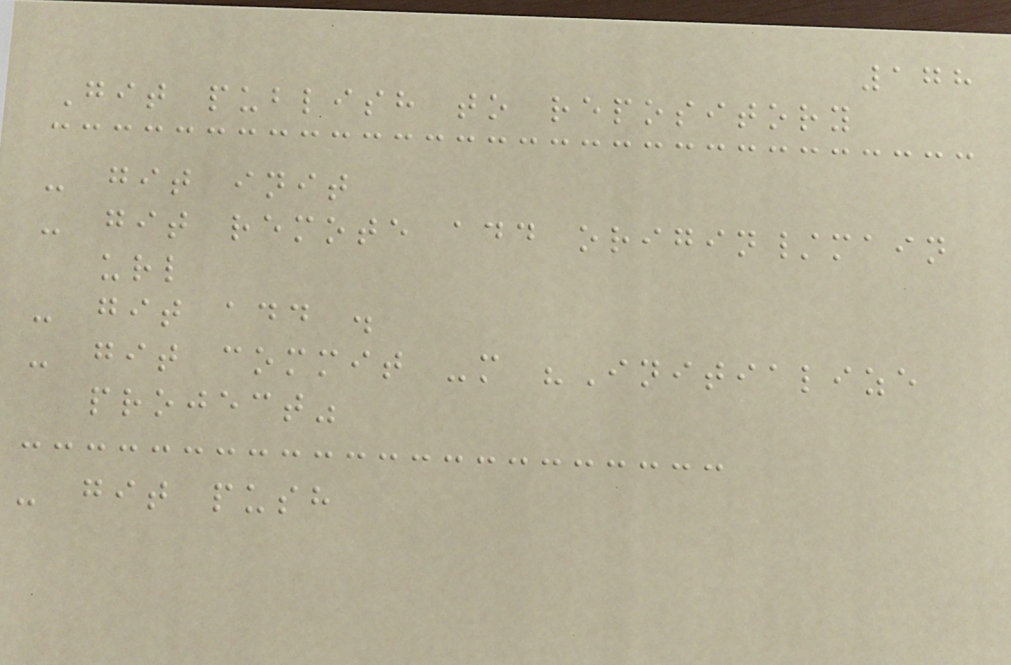178
Git publish to repository
- git init
- git remote add origin/main
url
- git add .
- git commit -m "Initialize
project"
- git push
